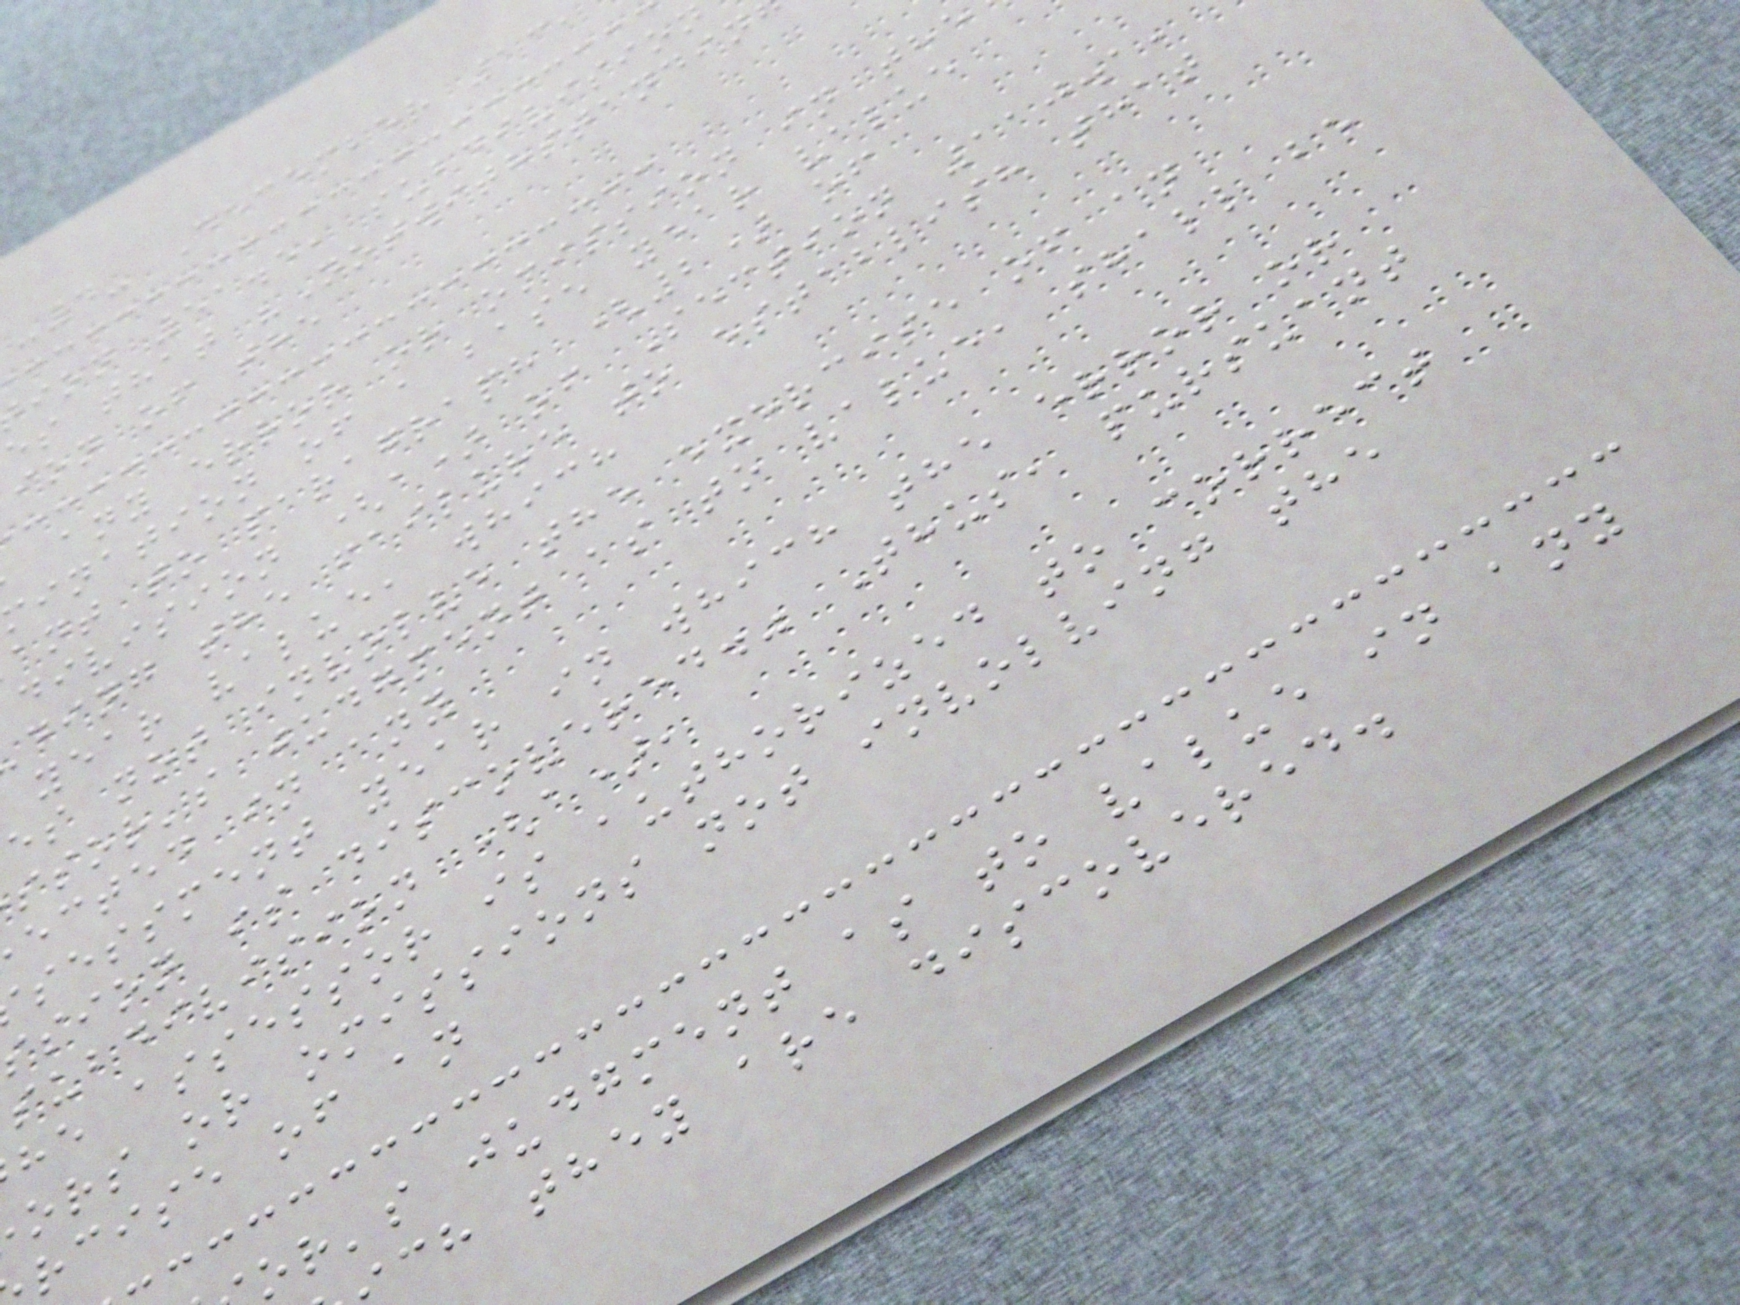-4- December 13,
ion 51.5, subdivision
es that "Notwithstandin
ion of the
any error or omission in the
mination of a base year value
ant to paragraph (2) of
division (a) of Section 110.1,
ding the failure to establish that
year value, which
es not involve the exercise of an
ssor's judgment as to value, shall be
ected in any
sessment year in which the error or
ssion is discovered." Thus, pursuant
subdivision (a),
he assessor is authorized to correct
ors or omissions not involving the
rcise of an
or's judgment as to value in any
ch they are discovered.
